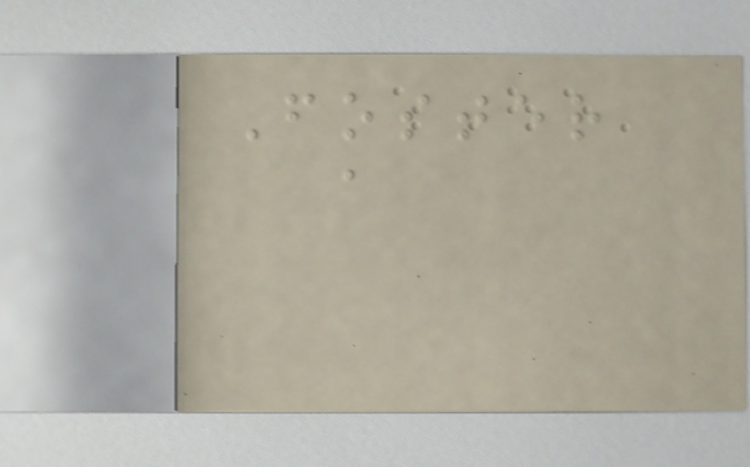Foster
a
